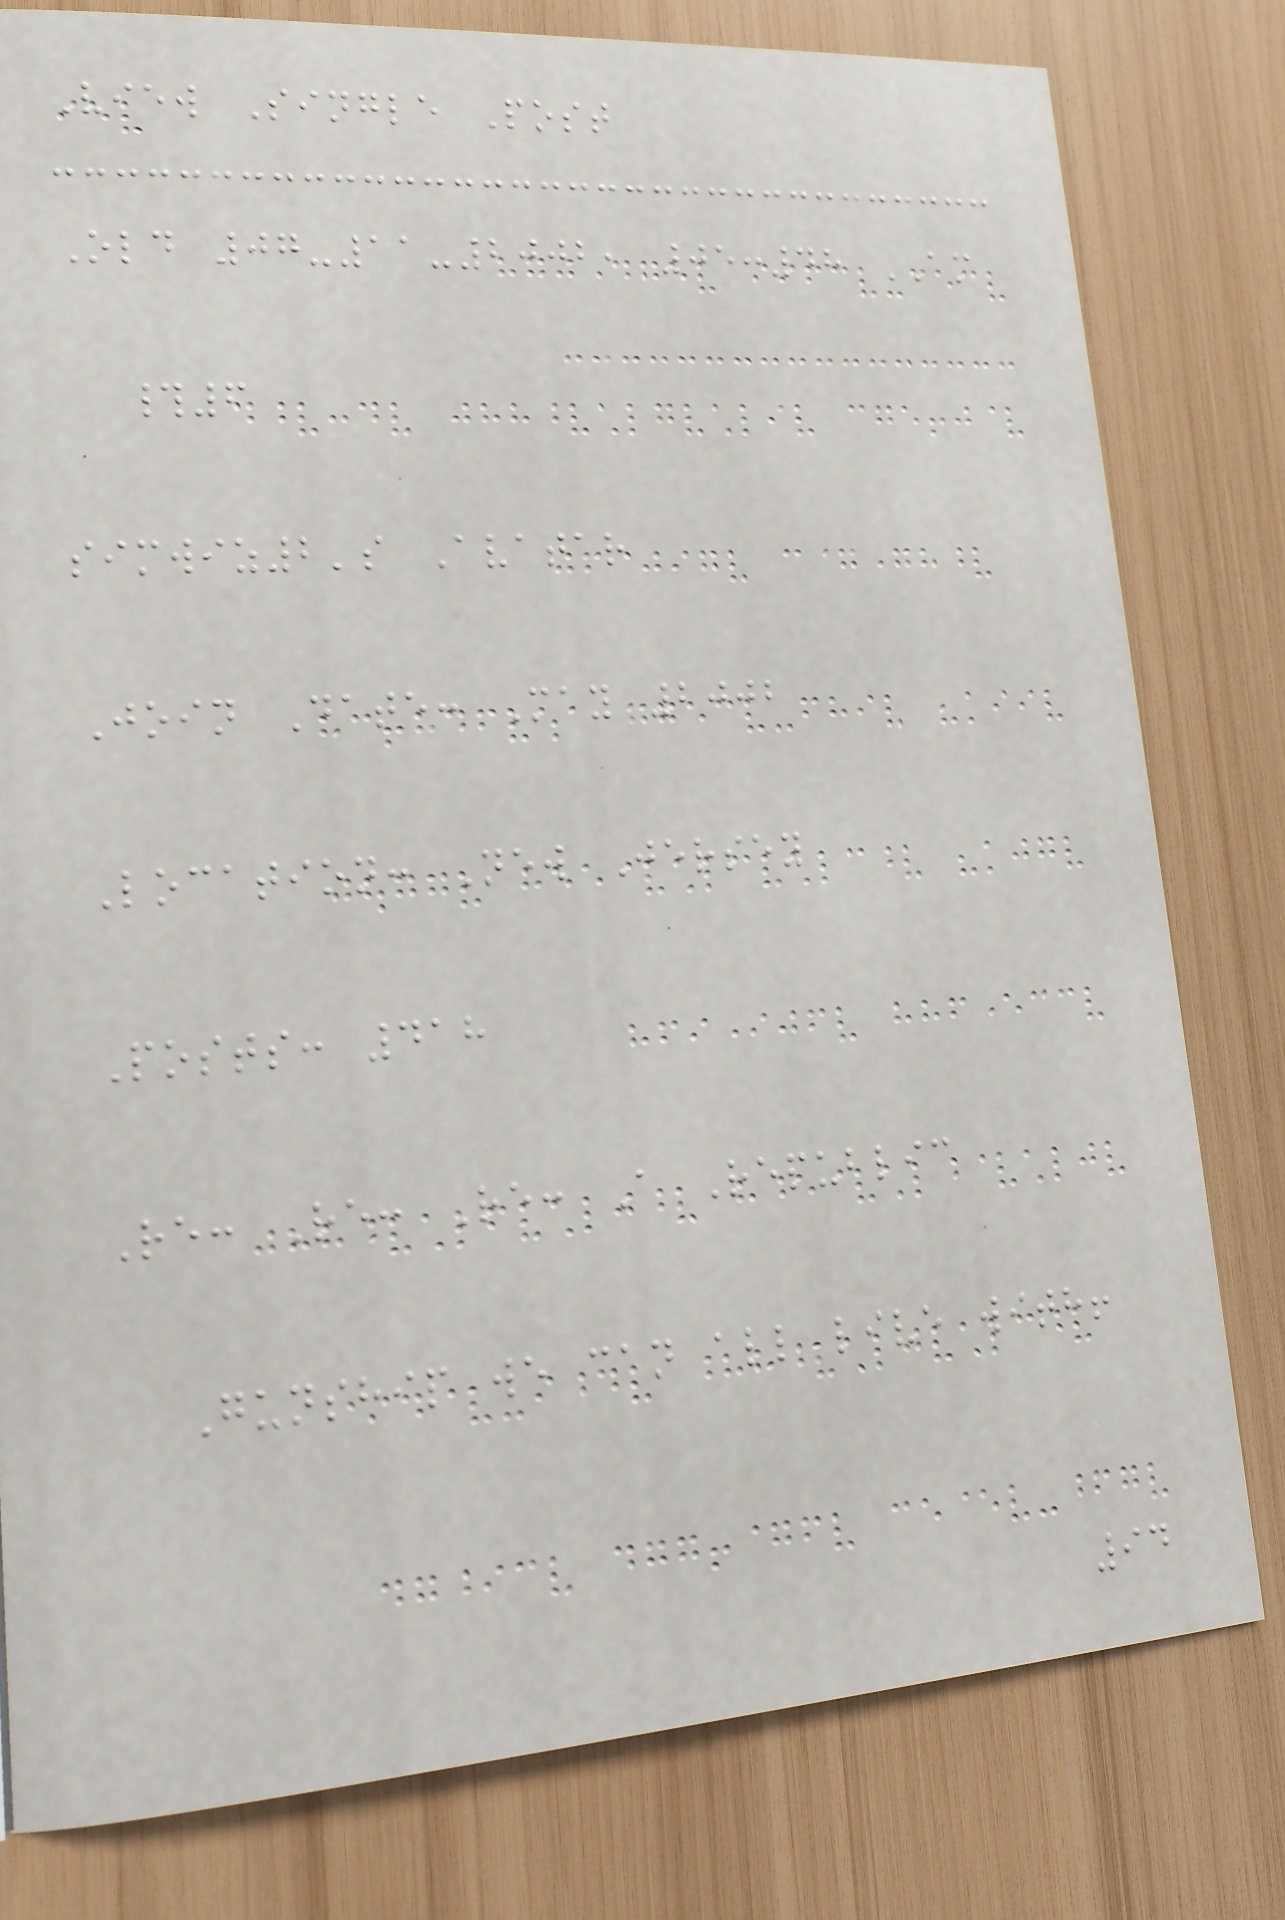View Single Post
Old 07-11-2002, 05:48 AM
#6
simwiz2's Avatar
Join Date: May 2002
Location: New Jersey
Posts: 418
Re: Re: Re: A Republic
Gunship we can all live with!
94
